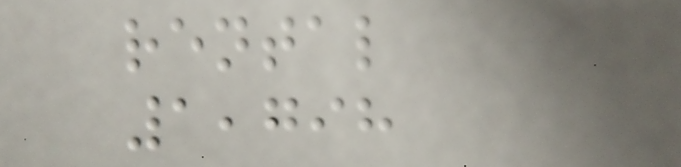rental
1,798
